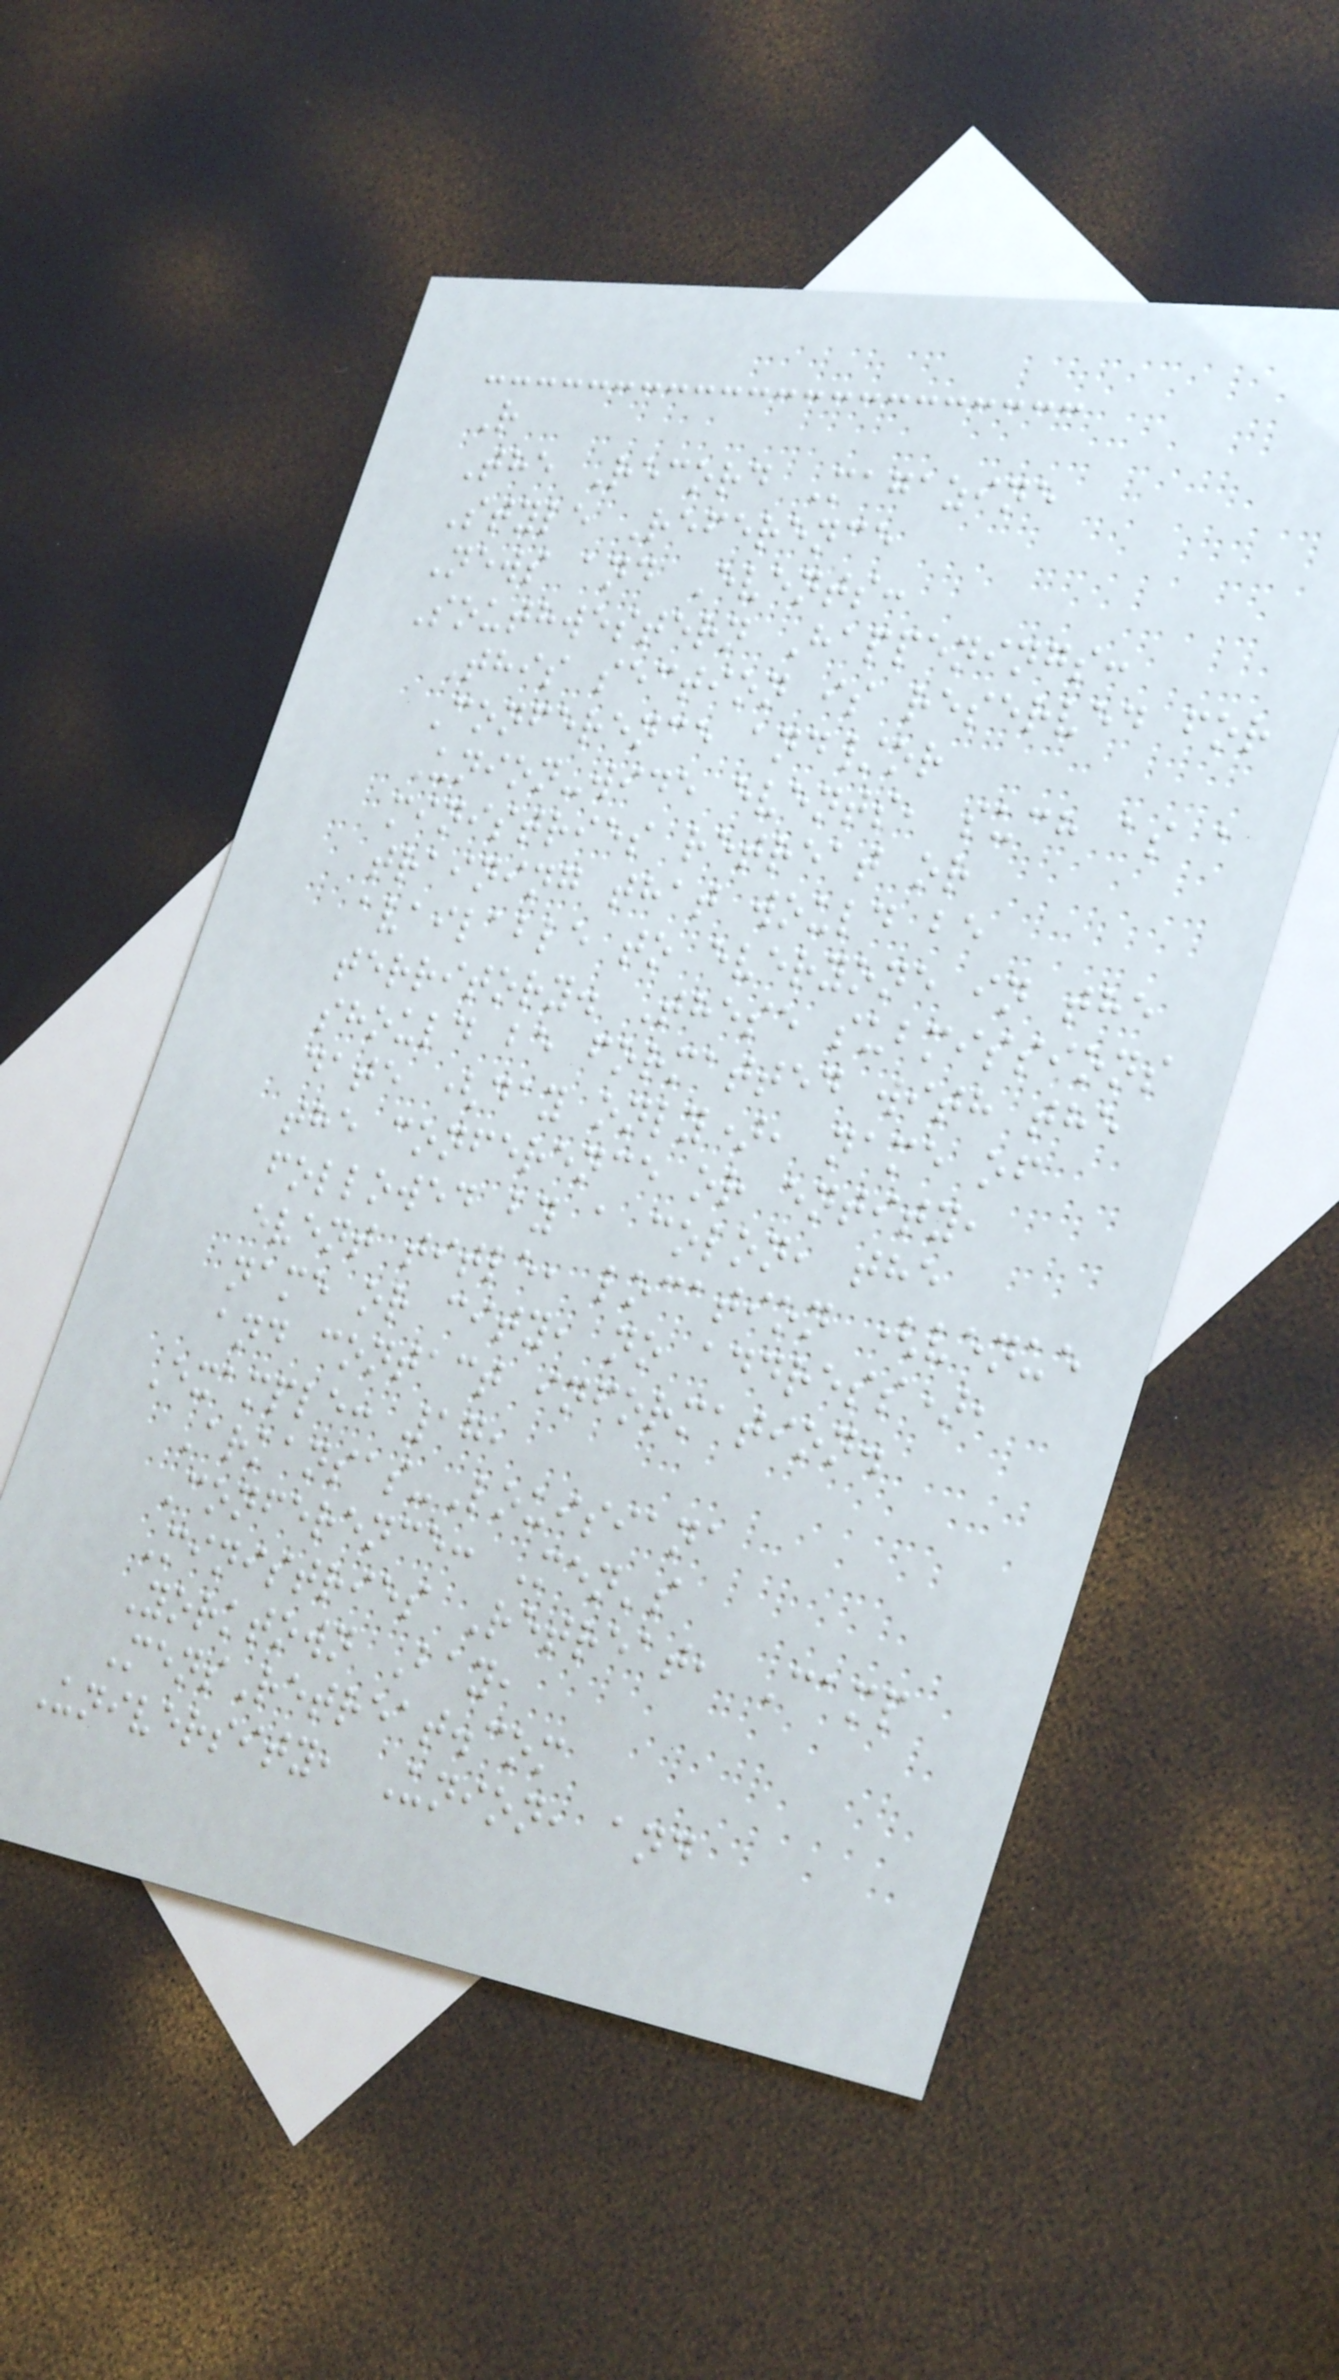R
The Record Magazine
Style Reference
News and Events:
Southwestern Happenings:
This section is reserved for
Conference and/or
Union-wide events, such as a
ministries retreat or
training that would be
available to everyone in the
territory. These submissions
should be formatted with the
date (day only), name of
the conference or entity,
followed by a colon, the
event title, location (venue
name or city, no address),
and contact information.
Example: 17,
Arkansas-Louisiana
Conference: Men's
Ministries Retreat, Camp
Yorktown Bay,
MensRetreat.com
University, Union, and
